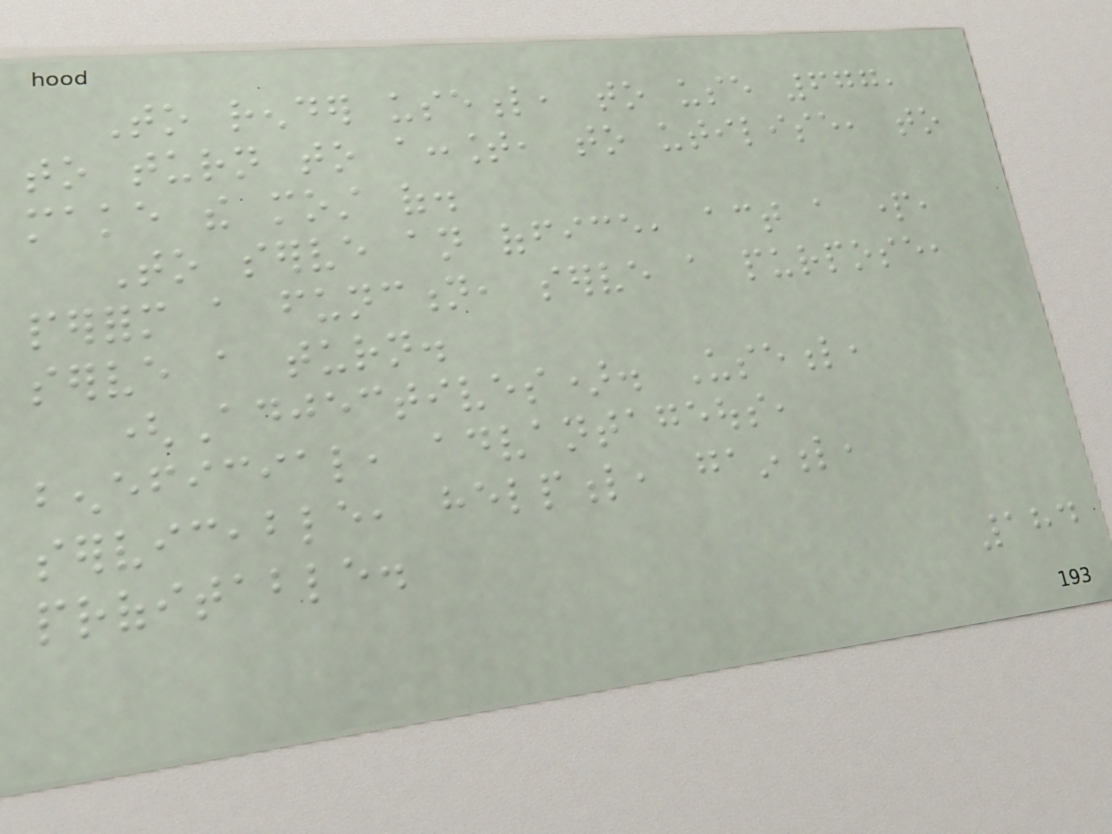To render useful, to use 677,
to turn to account, to utilise, to
make the most of.
To serve an office, act a part,
perform a function, serve a purpose,
serve a turn.
(Adjectives). Useful,
beneficial, advantageous,
serviceable, helpful, gainful,
profitable.
184
